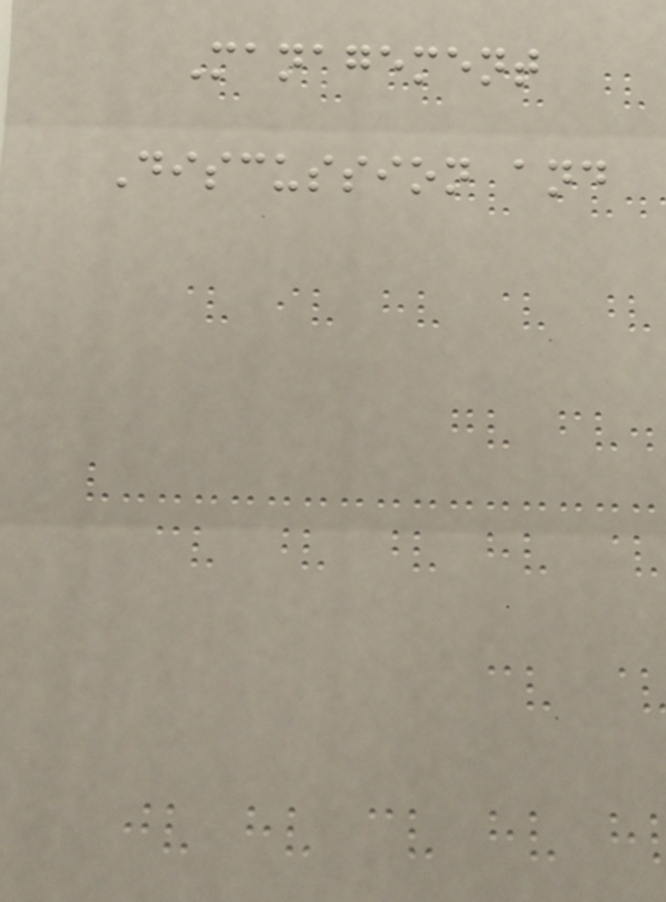Management
Discussion and
